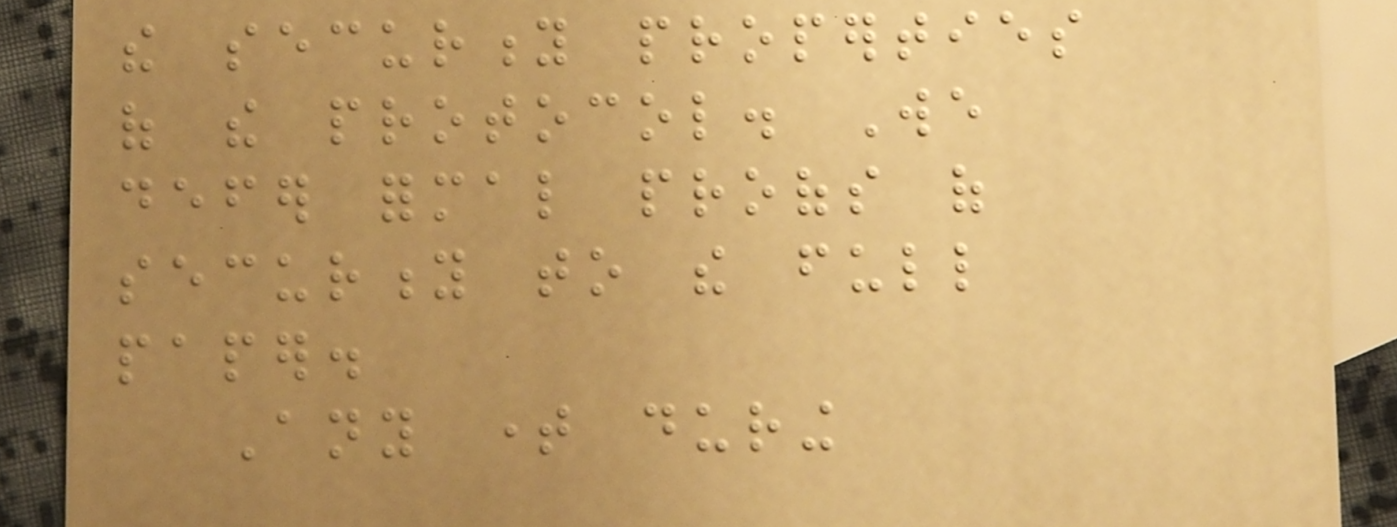the security properties
of the protocol. We
defer formal proofs of
security to the full
paper.
Any time during
